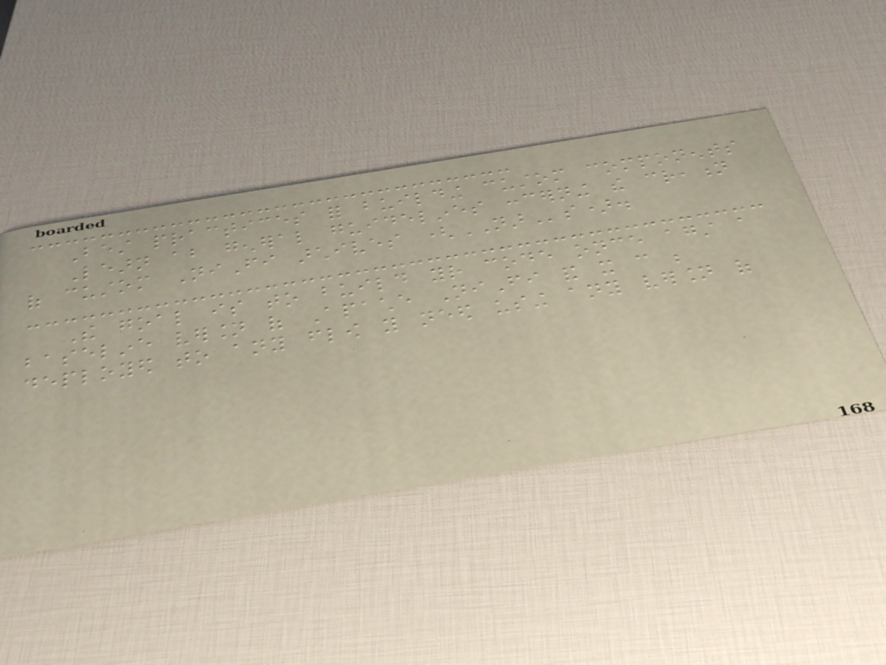Best practices for building custom components
Learn about general guidelines concerning the creation
of custom NiFi archives (NARs).
The goal is to build your code once against a
baseline version of Apache NiFi and it can be
deployed to any flow you need using any version of
